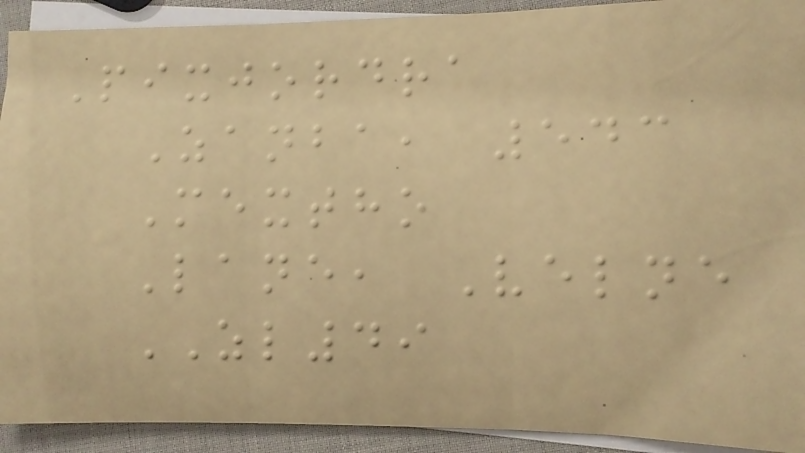Pixjordra
Zanba, 543
Mextho
Lane, Velne
ZL49
